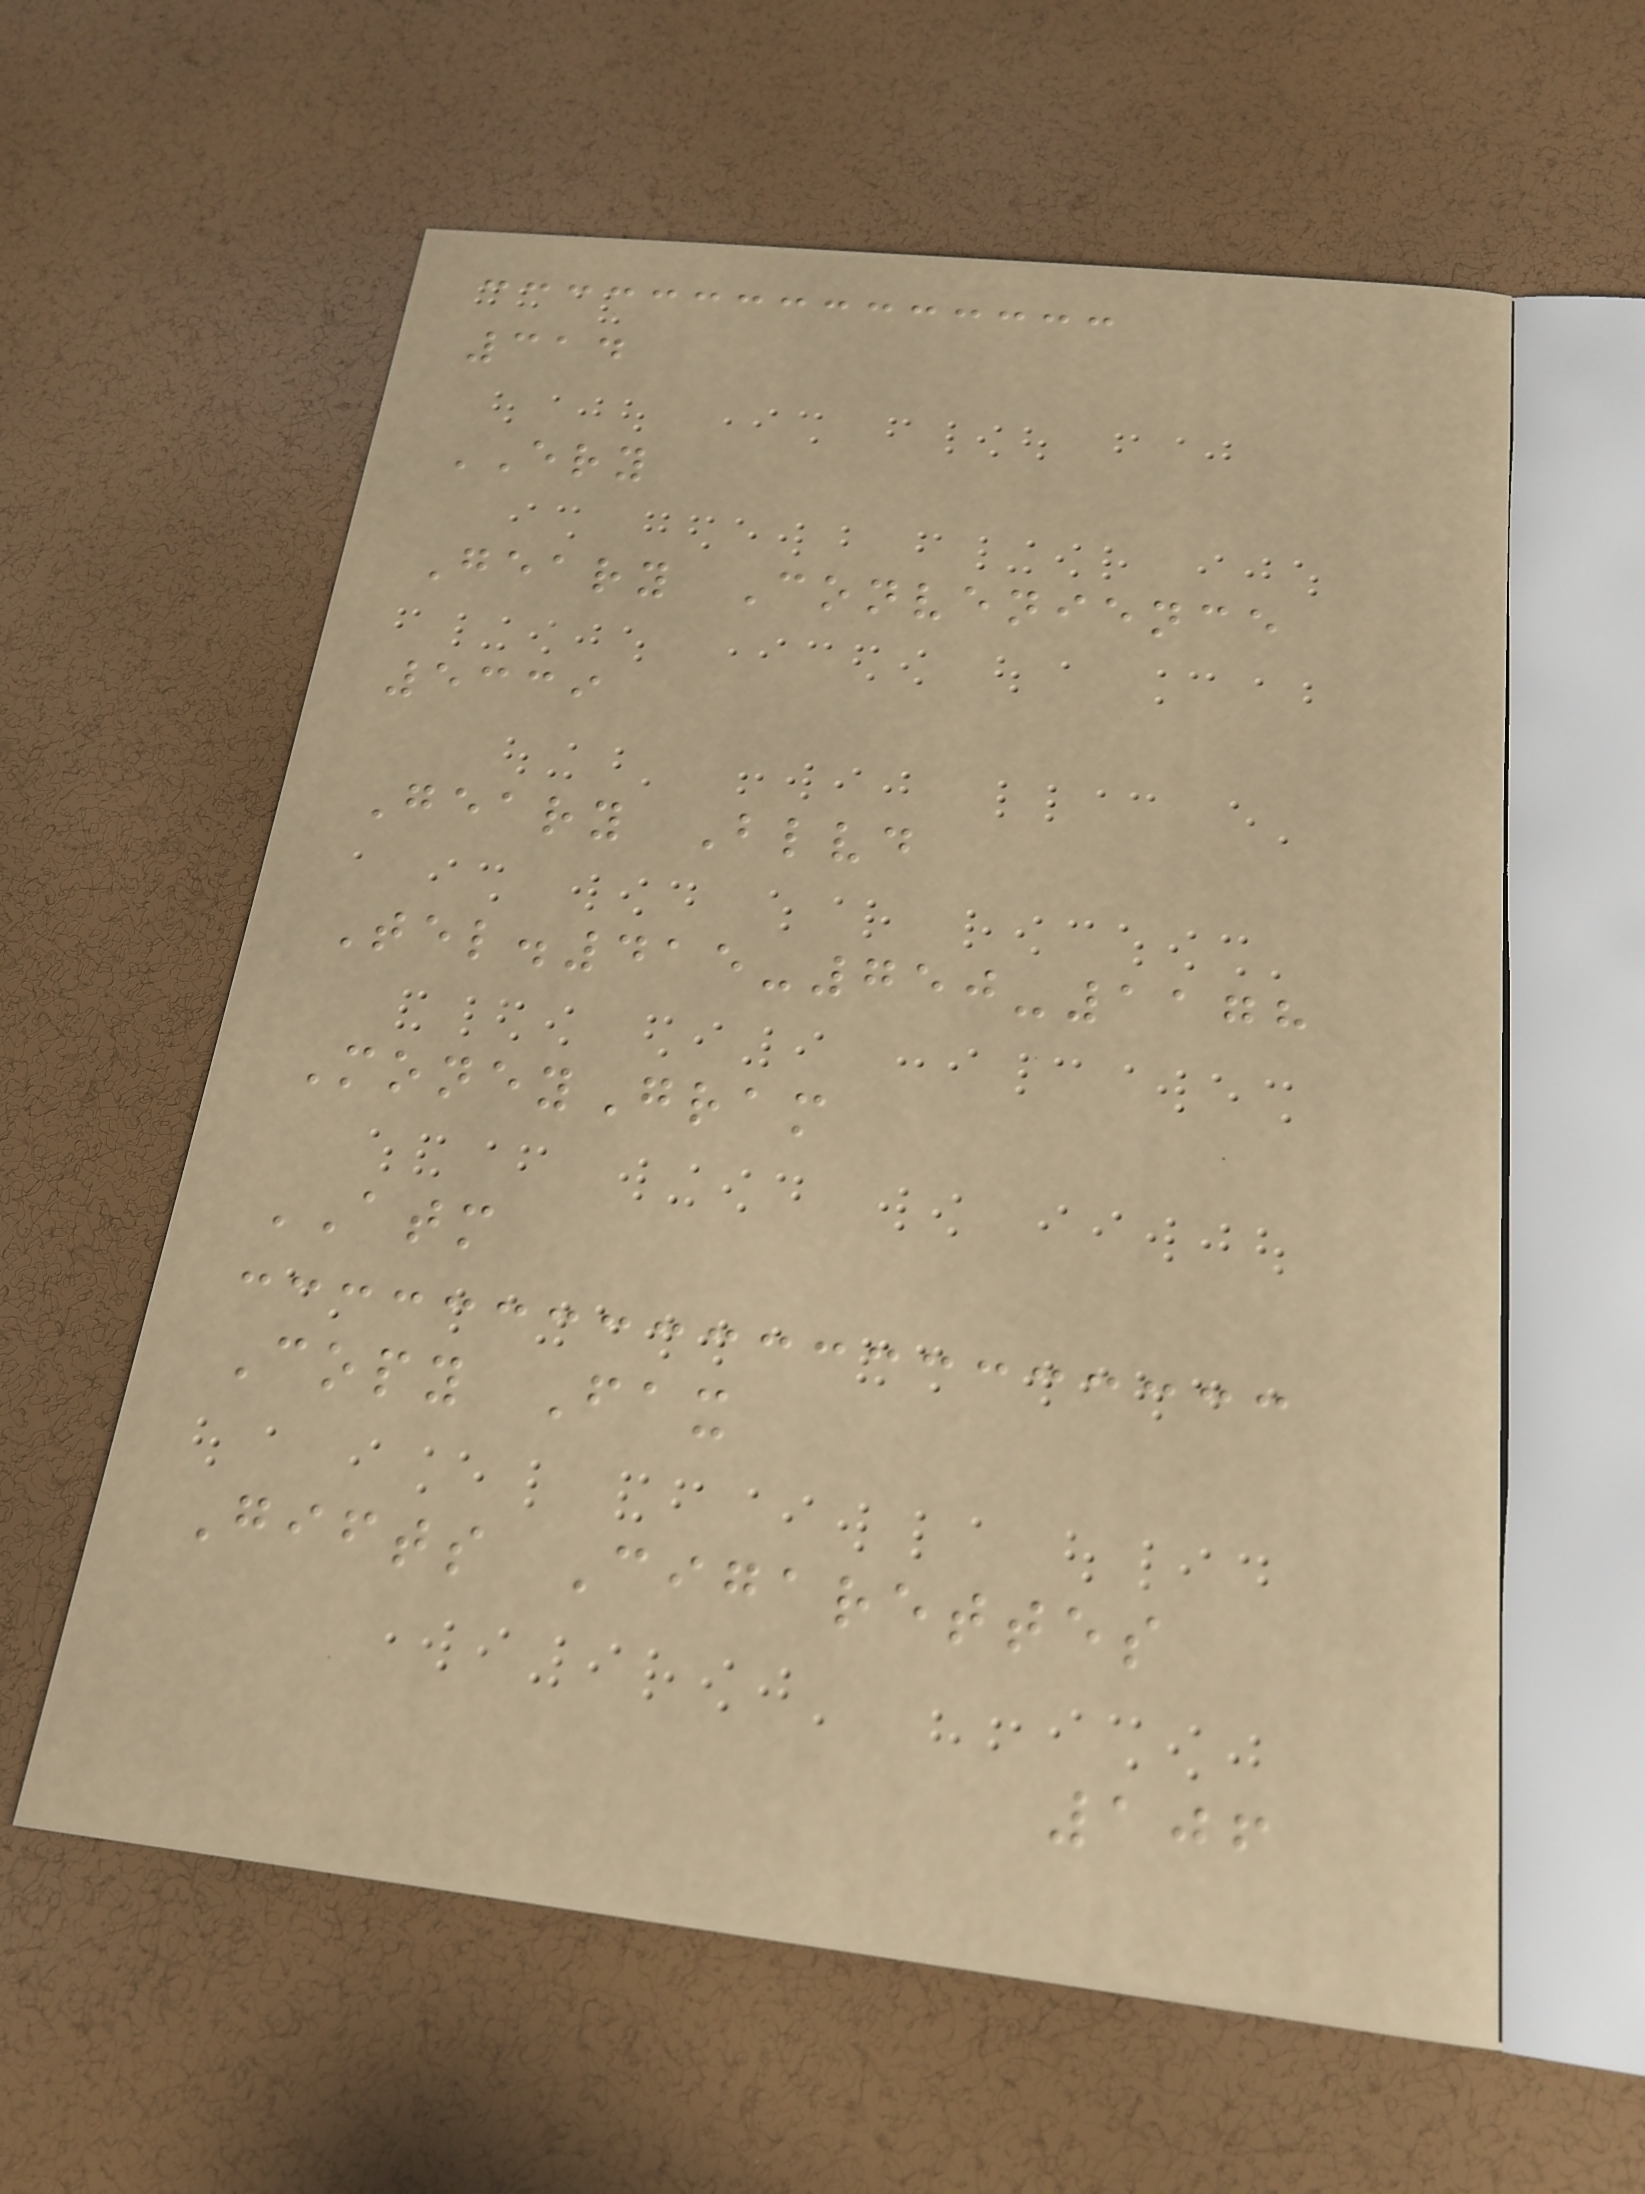314
ERY
Geary Convenience
5339
Geary Blvd
Tel.415-750-1178
MoneyGram
ATM
Copy Fax
Gifts Cigarettes
106
